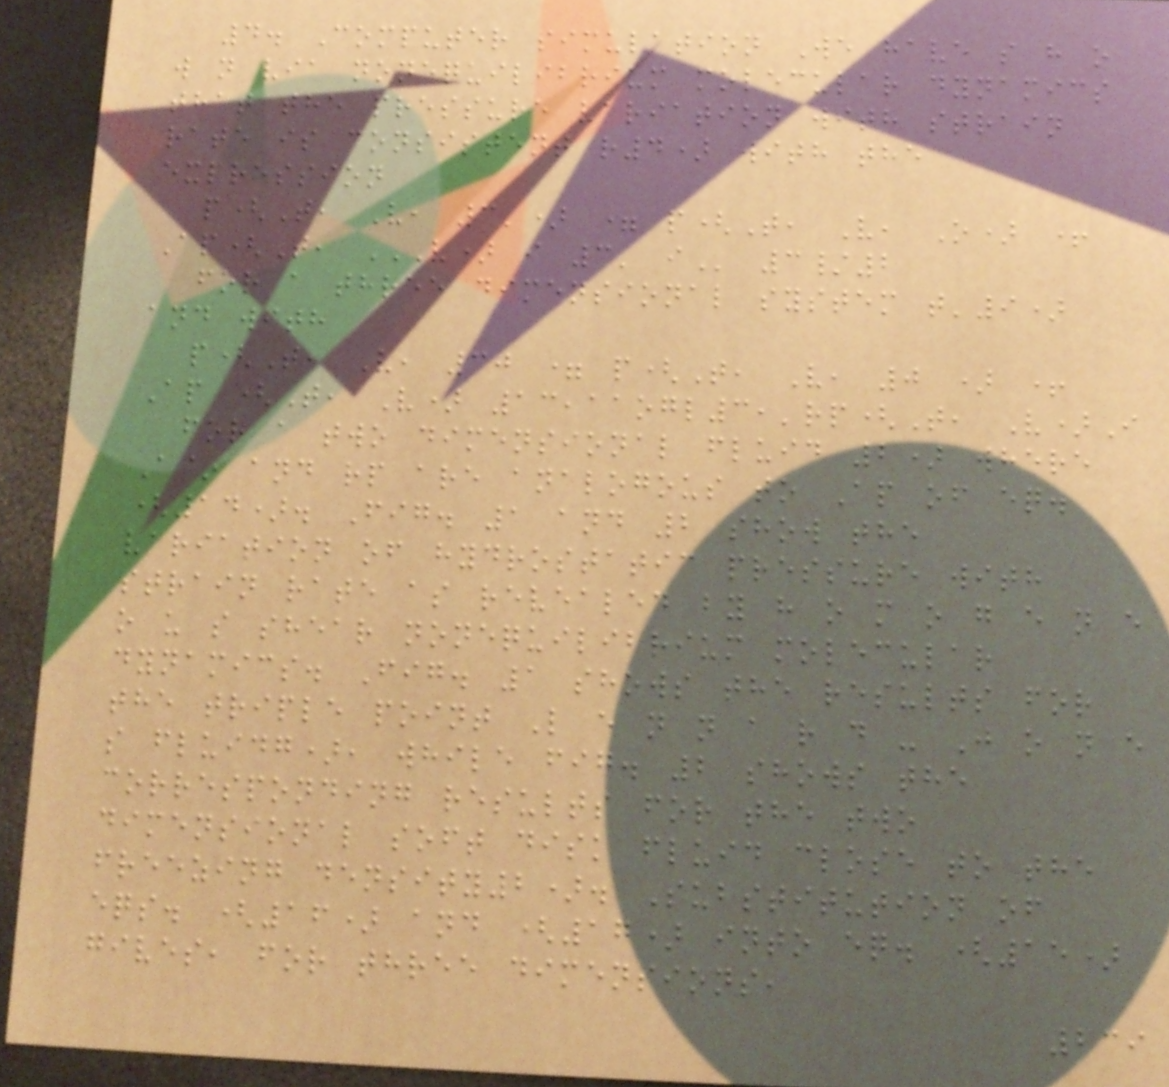4. Computer simulation We have s h o
w n via nonequilibrium molecular dynamics
that the pressure variation with strain
rate is consistent r4) with the
expression
p(T, V, 3') = p(T, V, O) +
Ap(T, V) I 3' I 3/2
for a three dimensional system t'9)
and with
p(T, V, 30 = p(T, V, 0 ) +
Ap (T, V) 13,11ogl3,'rp(T, V)I
for a two dimensional fluid 2) where
A~ and rp are analogous to Ap of eq.
(14). Fig. 1 and 2 show the
variation of hydrostatic pressure with
strain rate as revealed by h o m o g e n e
o u s shear nonequilibrium molecular
dynamics. Fig. 1 shows the results for
the triple point L e n n a r d - J o n e
s fluidg), while fig. 2 shows the
corresponding results for the two
dimensional soft disk fluid close to the
freezing density2). Substitution of
eqs. (16) and (17) into eq. (15)
gives, for three dimensions,
239
